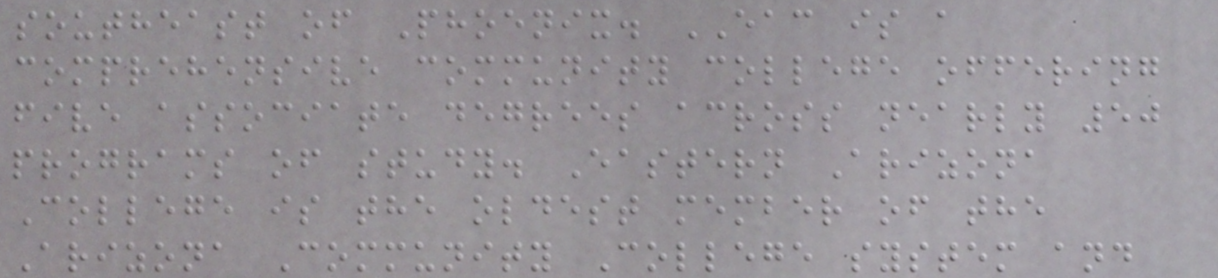southeast of Phoenix. EAC is a
comprehensive community college offering
five associate degrees across nearly 50
programs of study. Eastern Arizona
College is the oldest member of the
Arizona Community College system and
